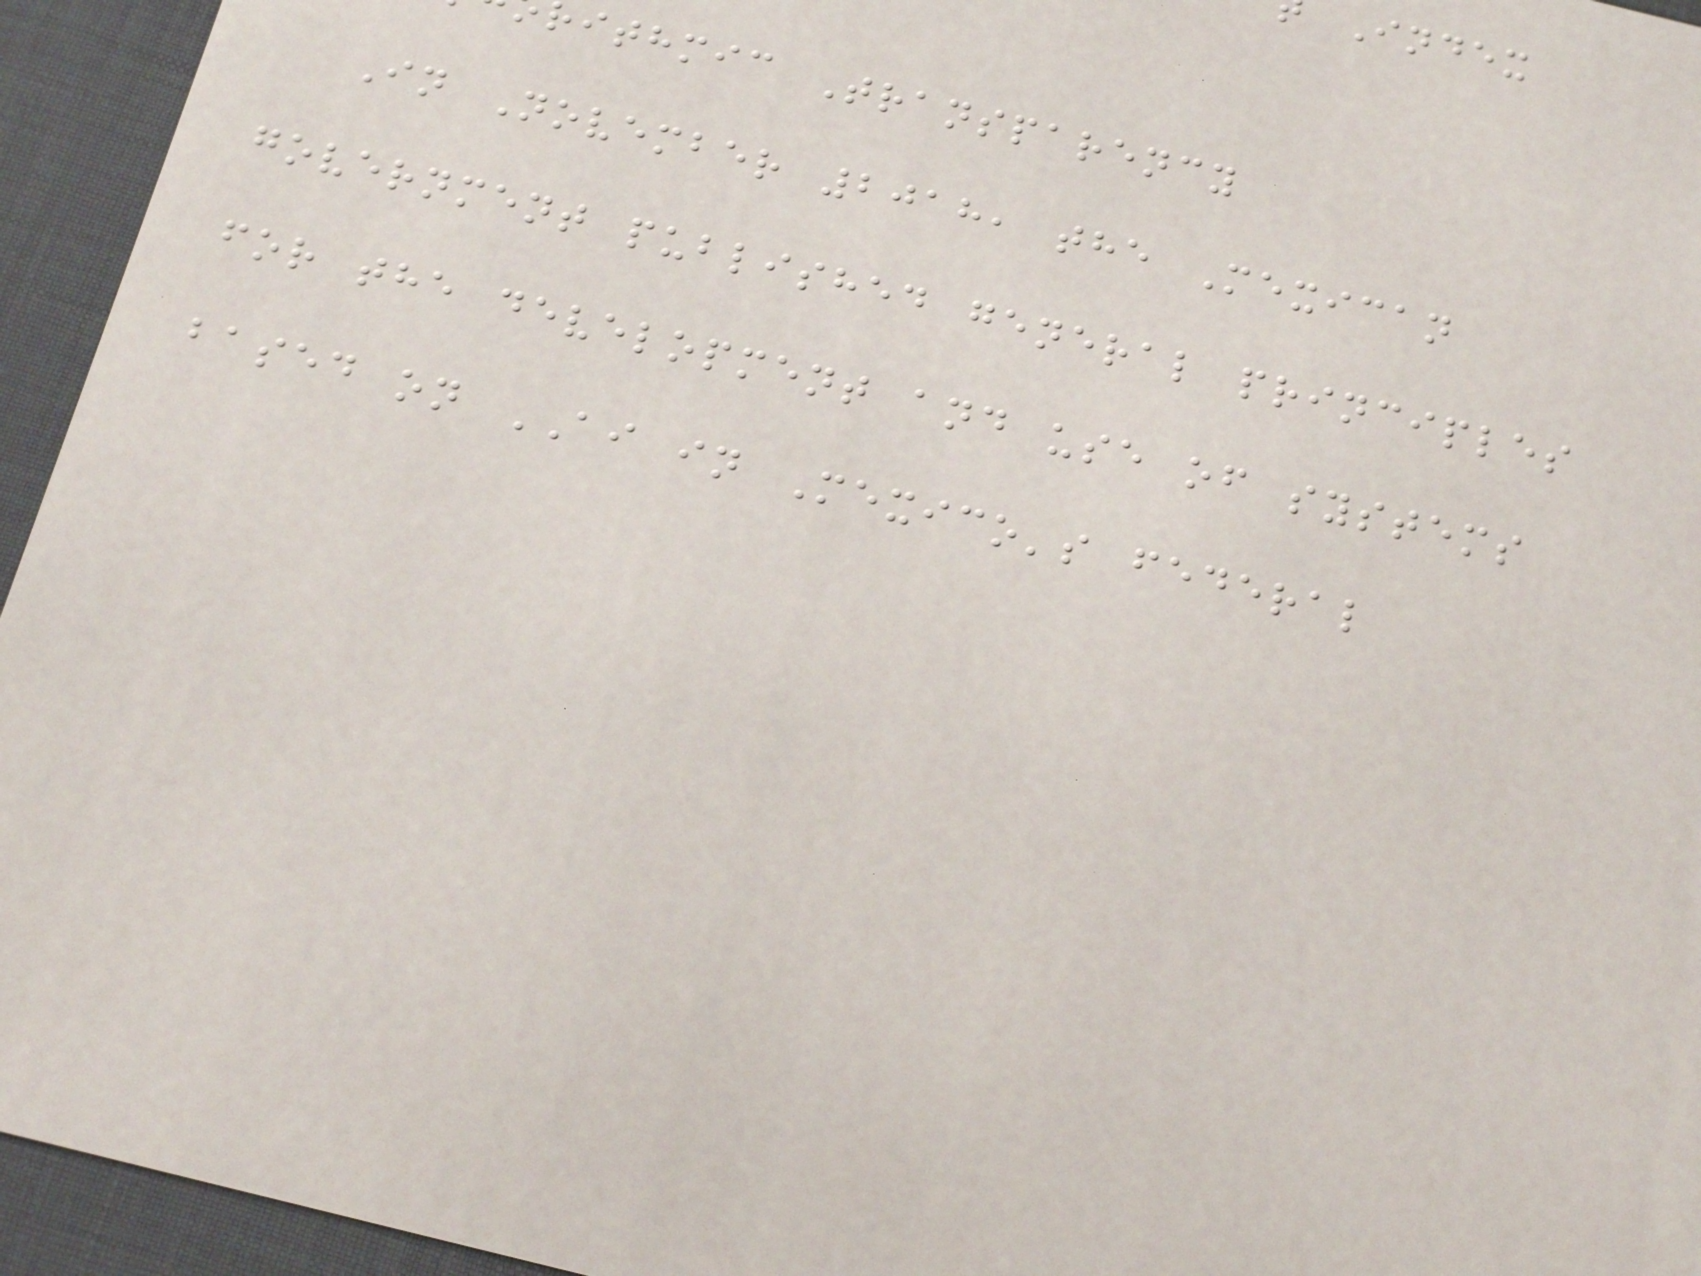ithmic Transparency
In November 2018, the Mexican
government published general principles
for the development and use of systems
based on AI in Mexico's federal
